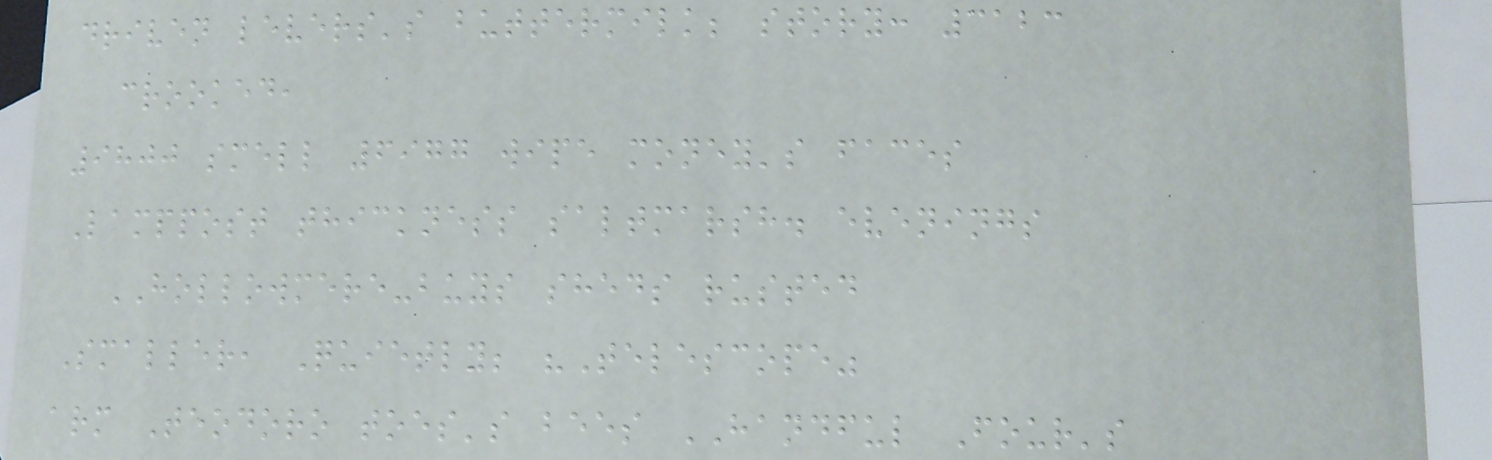driven levers's buttermilk; story: 3123
crooked,
9800 smell 6977 wipe money's faces
Lamppost thickness saltmarsh. evenings
HOLLOWMERE-buys sheds rusted
Smaller, Quietly; "Telescope"
arm Teodoro toes's bees HANDFUL Four's
